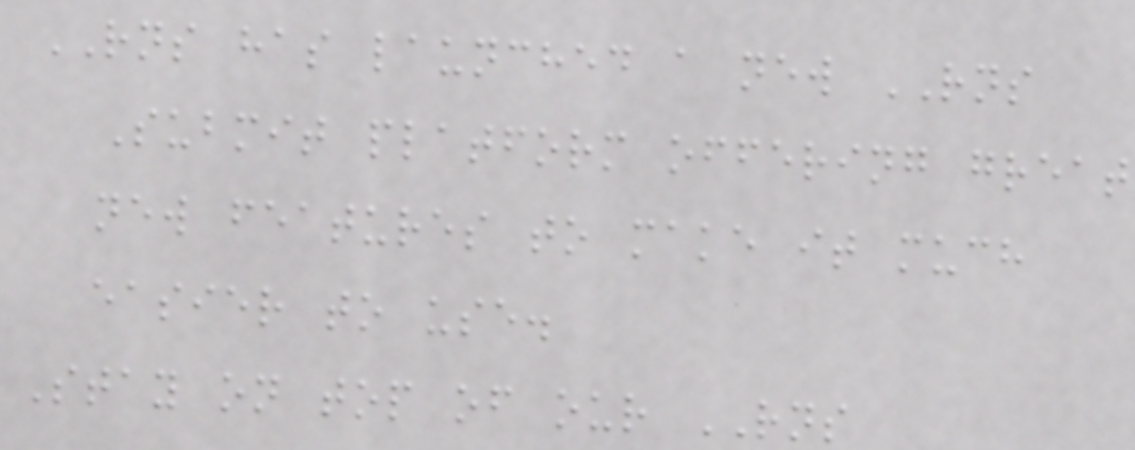RNS has launched a new RNS
Submit platform offering great
new features to make it much
easier to use.
Stay on top of our RNS
